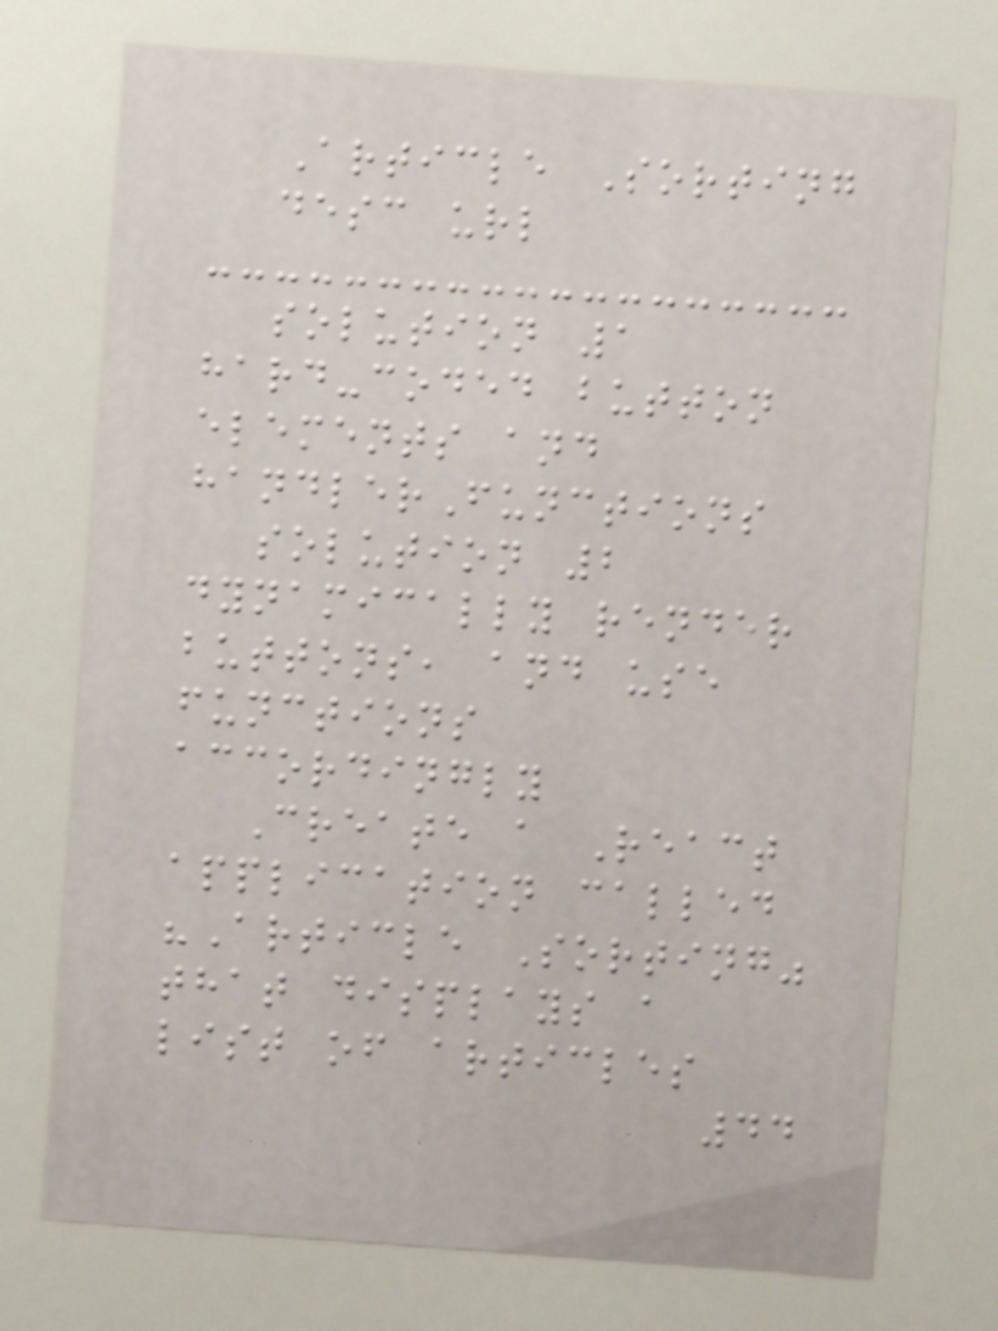Article Sorting
desc url
solution 1
hard-coded button
elements and
handlerFunctions
solution 2
dynamically render
buttons, and use
functions
accordingly
Create a React
application called
"Article Sorting"
that displays a
list of articles
44
